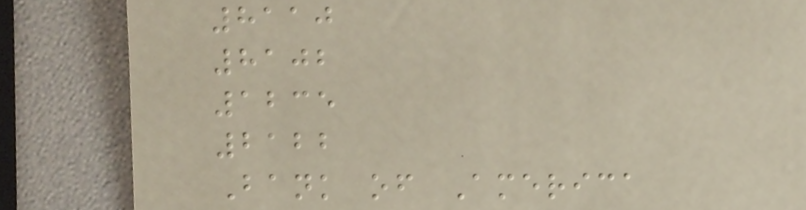8110
8102
1235
2122
Bank of America
